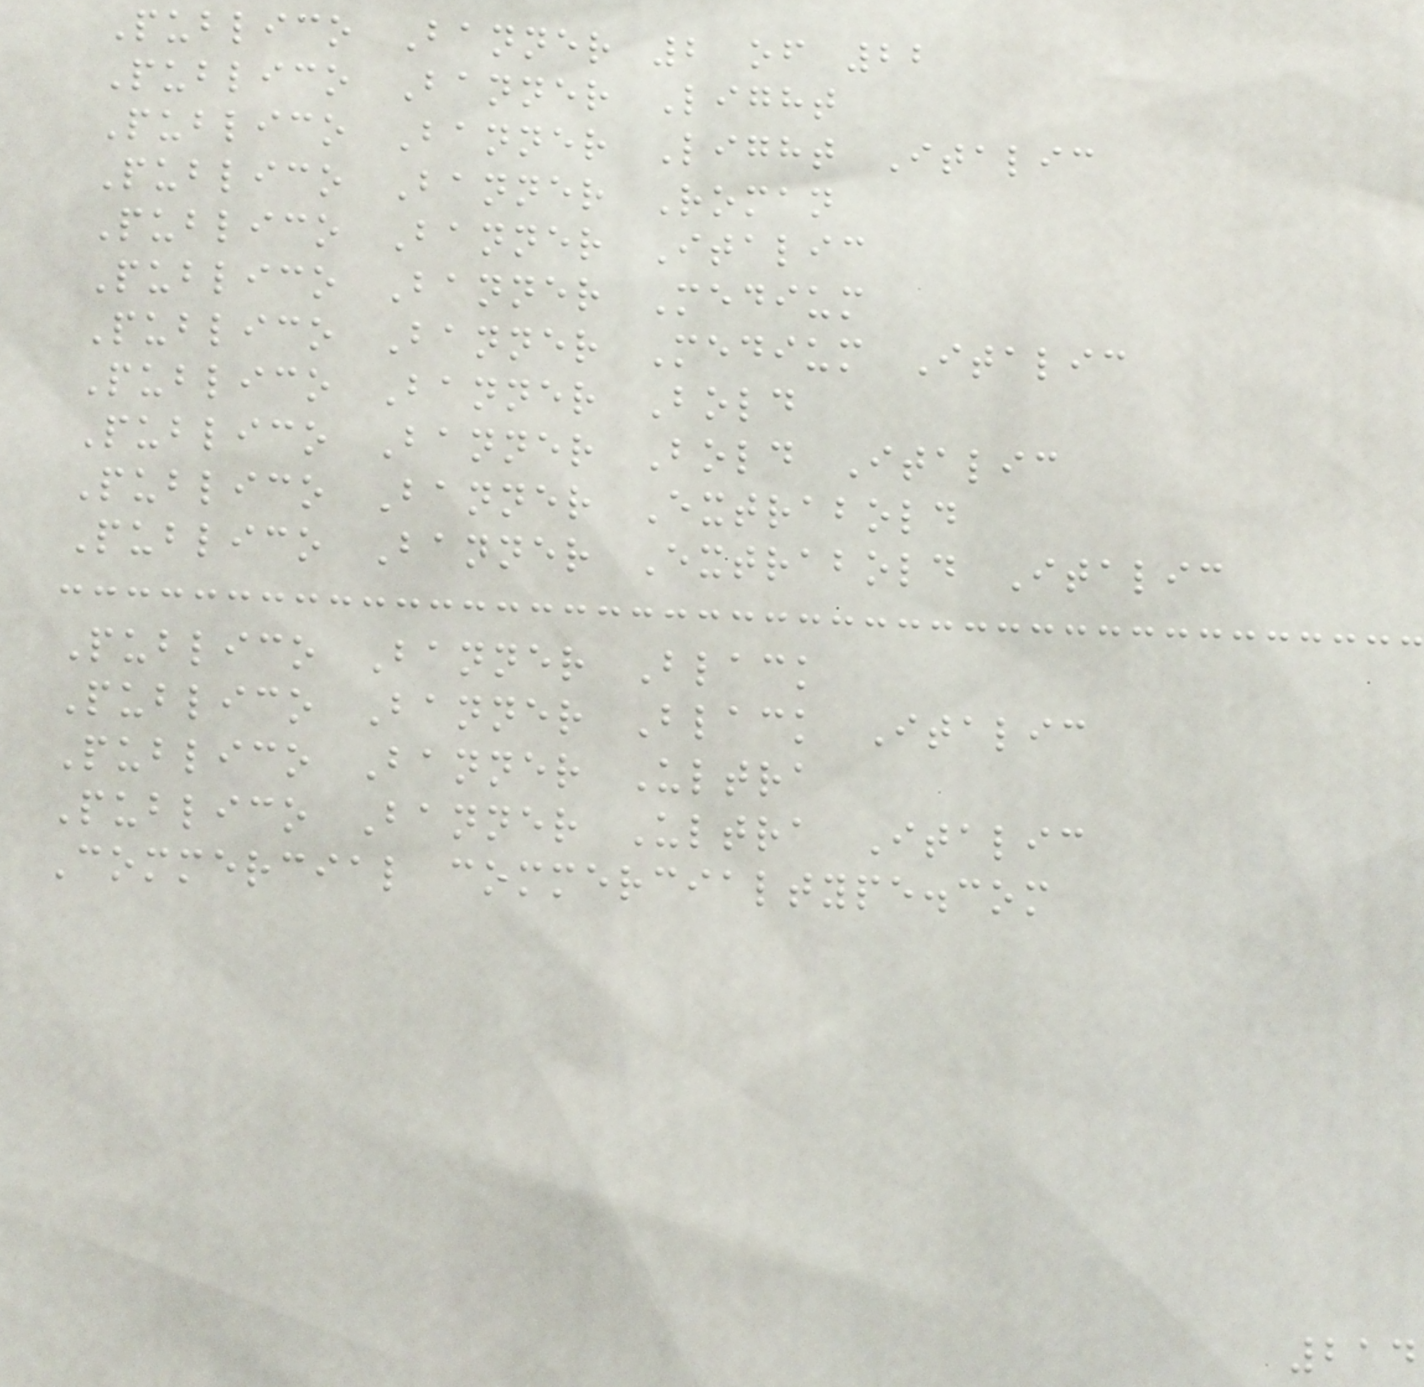Publico Banner 2 of 22
Publico Banner Light
Publico Banner Light Italic
Publico Banner Roman
Publico Banner Italic
Publico Banner Medium
Publico Banner Medium Italic
Publico Banner Bold
Publico Banner Bold Italic
Publico Banner Extrabold
Publico Banner Extrabold Italic
Publico Banner Black
Publico Banner Black Italic
Publico Banner Ultra
Publico Banner Ultra Italic
Commercial commercialtype.com
214
